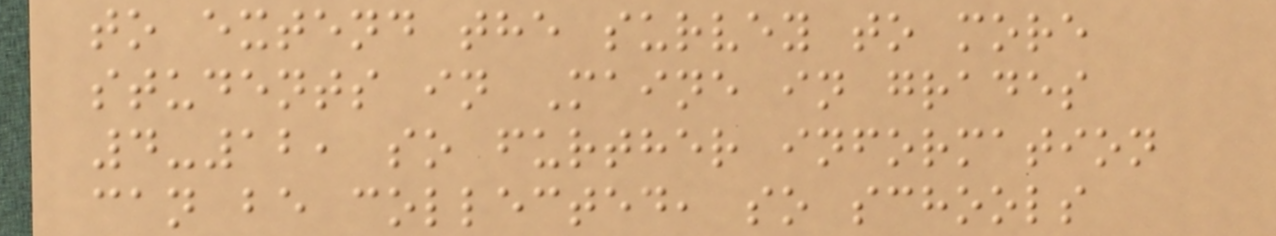to extend the survey to more
students in Maine in grades
4-12, so further information
can be collected, so schools
